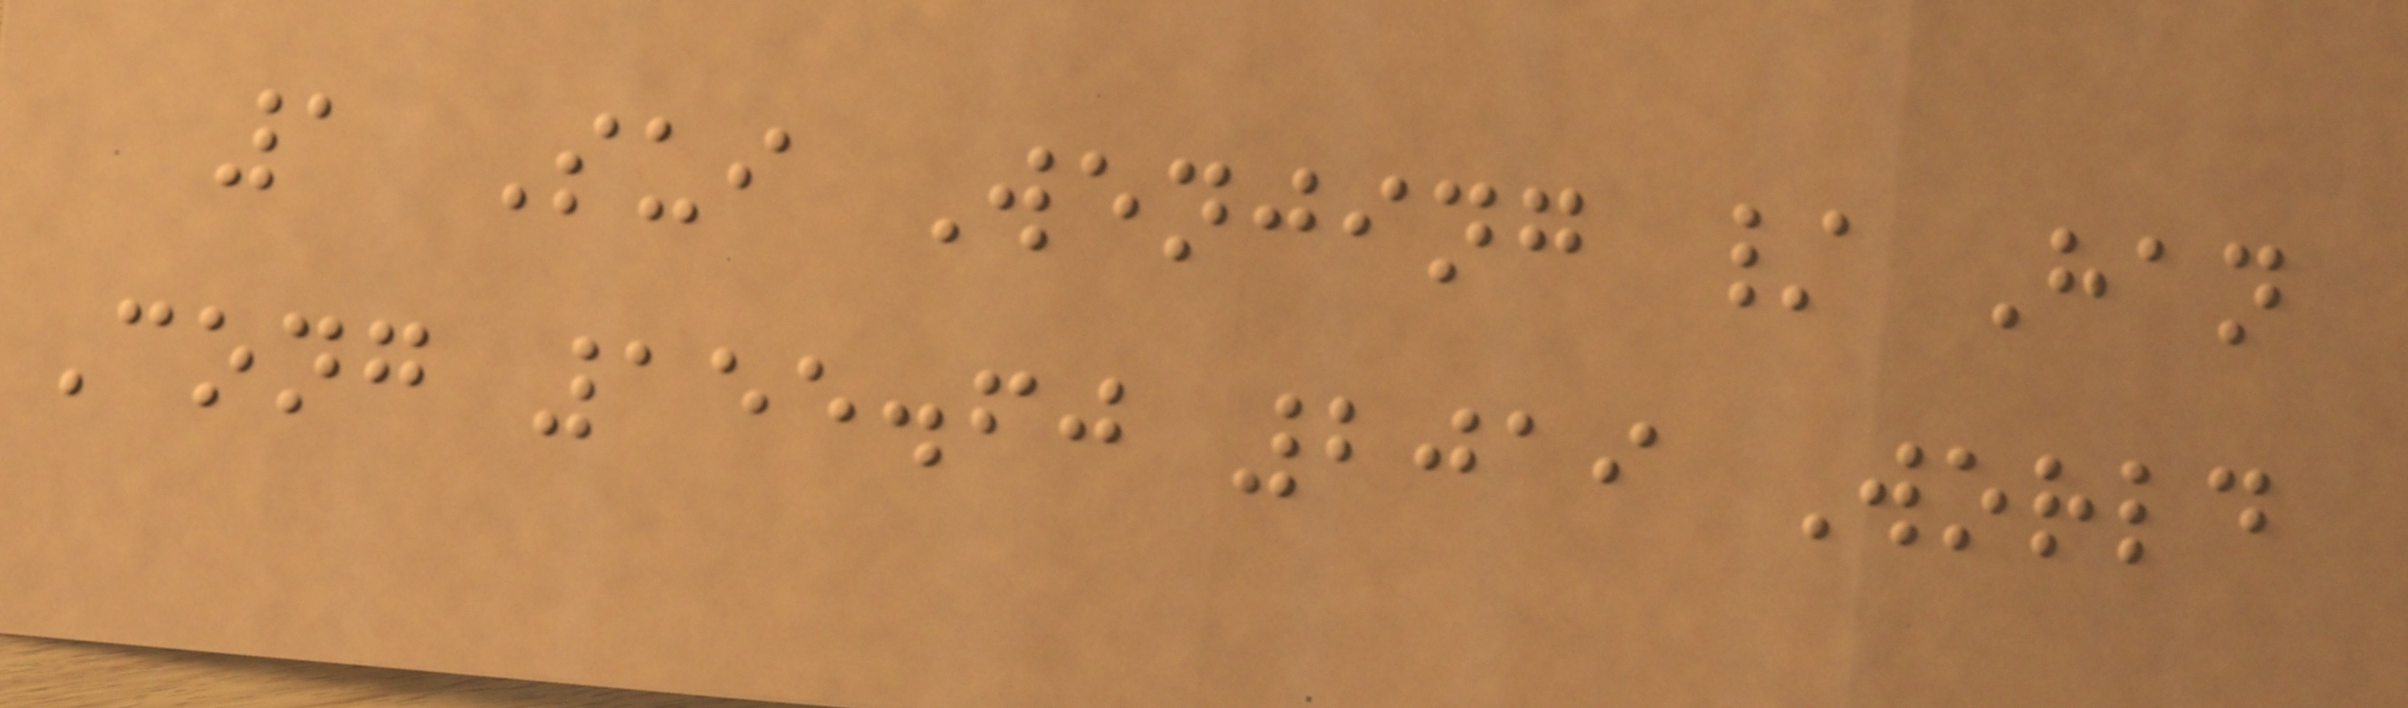1 Sui Wenjing / Han
Cong 155.60 2019 World
